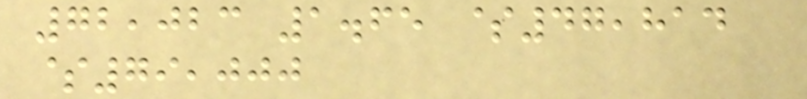72,023 1.65 $47,814
$79,000
